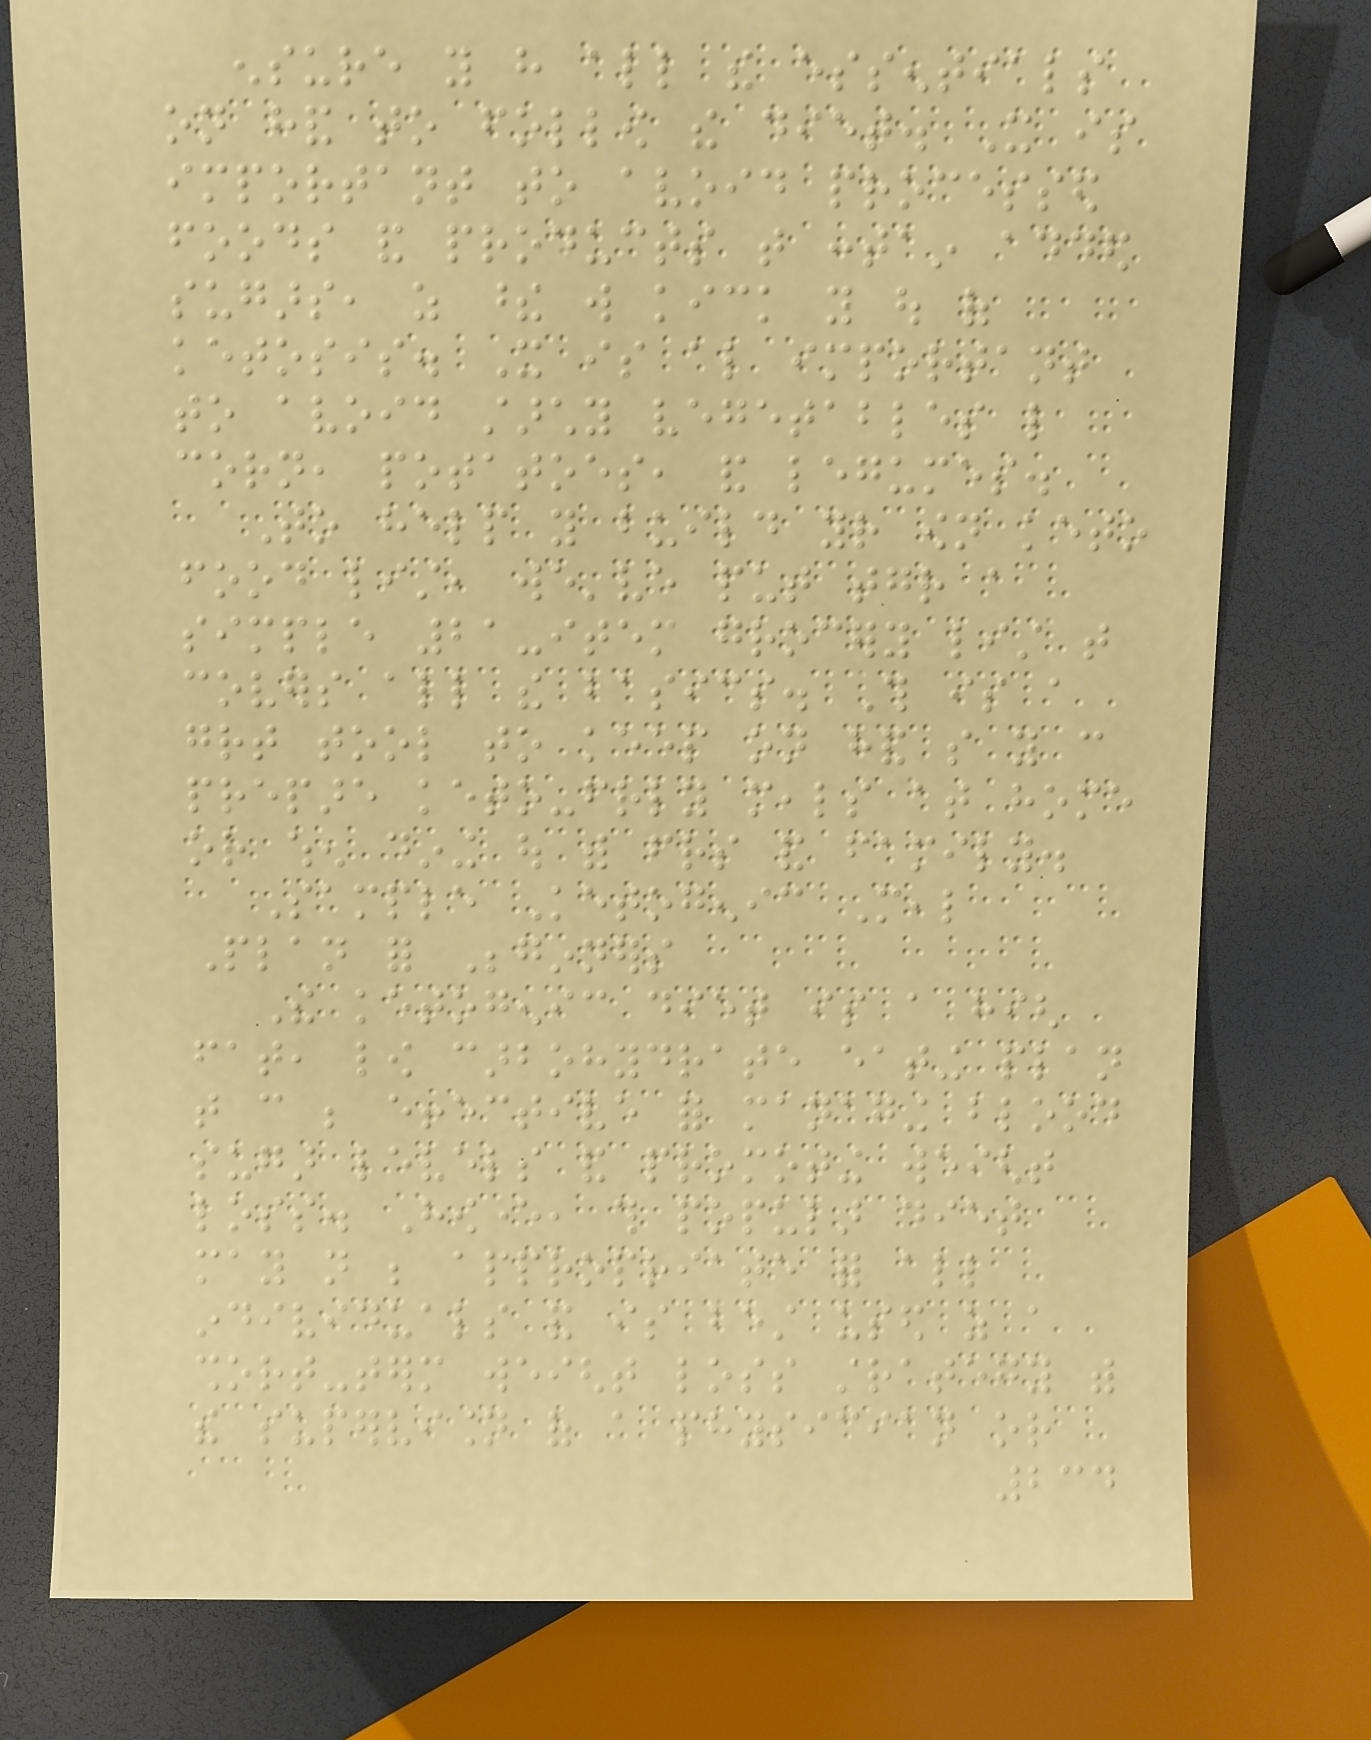ensure you have all the essentials
on hand to follow the diet. It is
important to avoid processed
foods and products that contain added
sugars, as these will kick you out of
ketosis. It is also important
to avoid starchy vegetables like
corn, potatoes, and legumes.
To help you build your own keto
food list, we've put together a
simple 21-item grocery list that
covers all the basics. This is a
great tool to keep on hand so you can
prepare keto-friendly meals at home
or when dining out with friends and family.
Sample Ketogenic Meal
Plan for Beginners
The ketogenic diet is a high
fat, low carbohydrate eating plan
that can be effective for managing blood
sugar levels and promoting weight
loss. However, this popular diet
may not be appropriate for all
individuals and is best used as a
short-term weight loss strategy with
the supervision of a physician or
234
